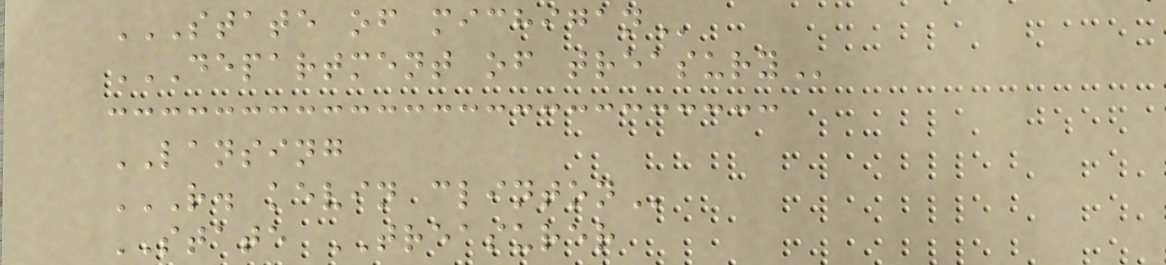STATE OF MICHIGAN
DEPARTMENT OF TREASURY
LANSING
R. KEVIN CLINTON
STATE TREASURER
